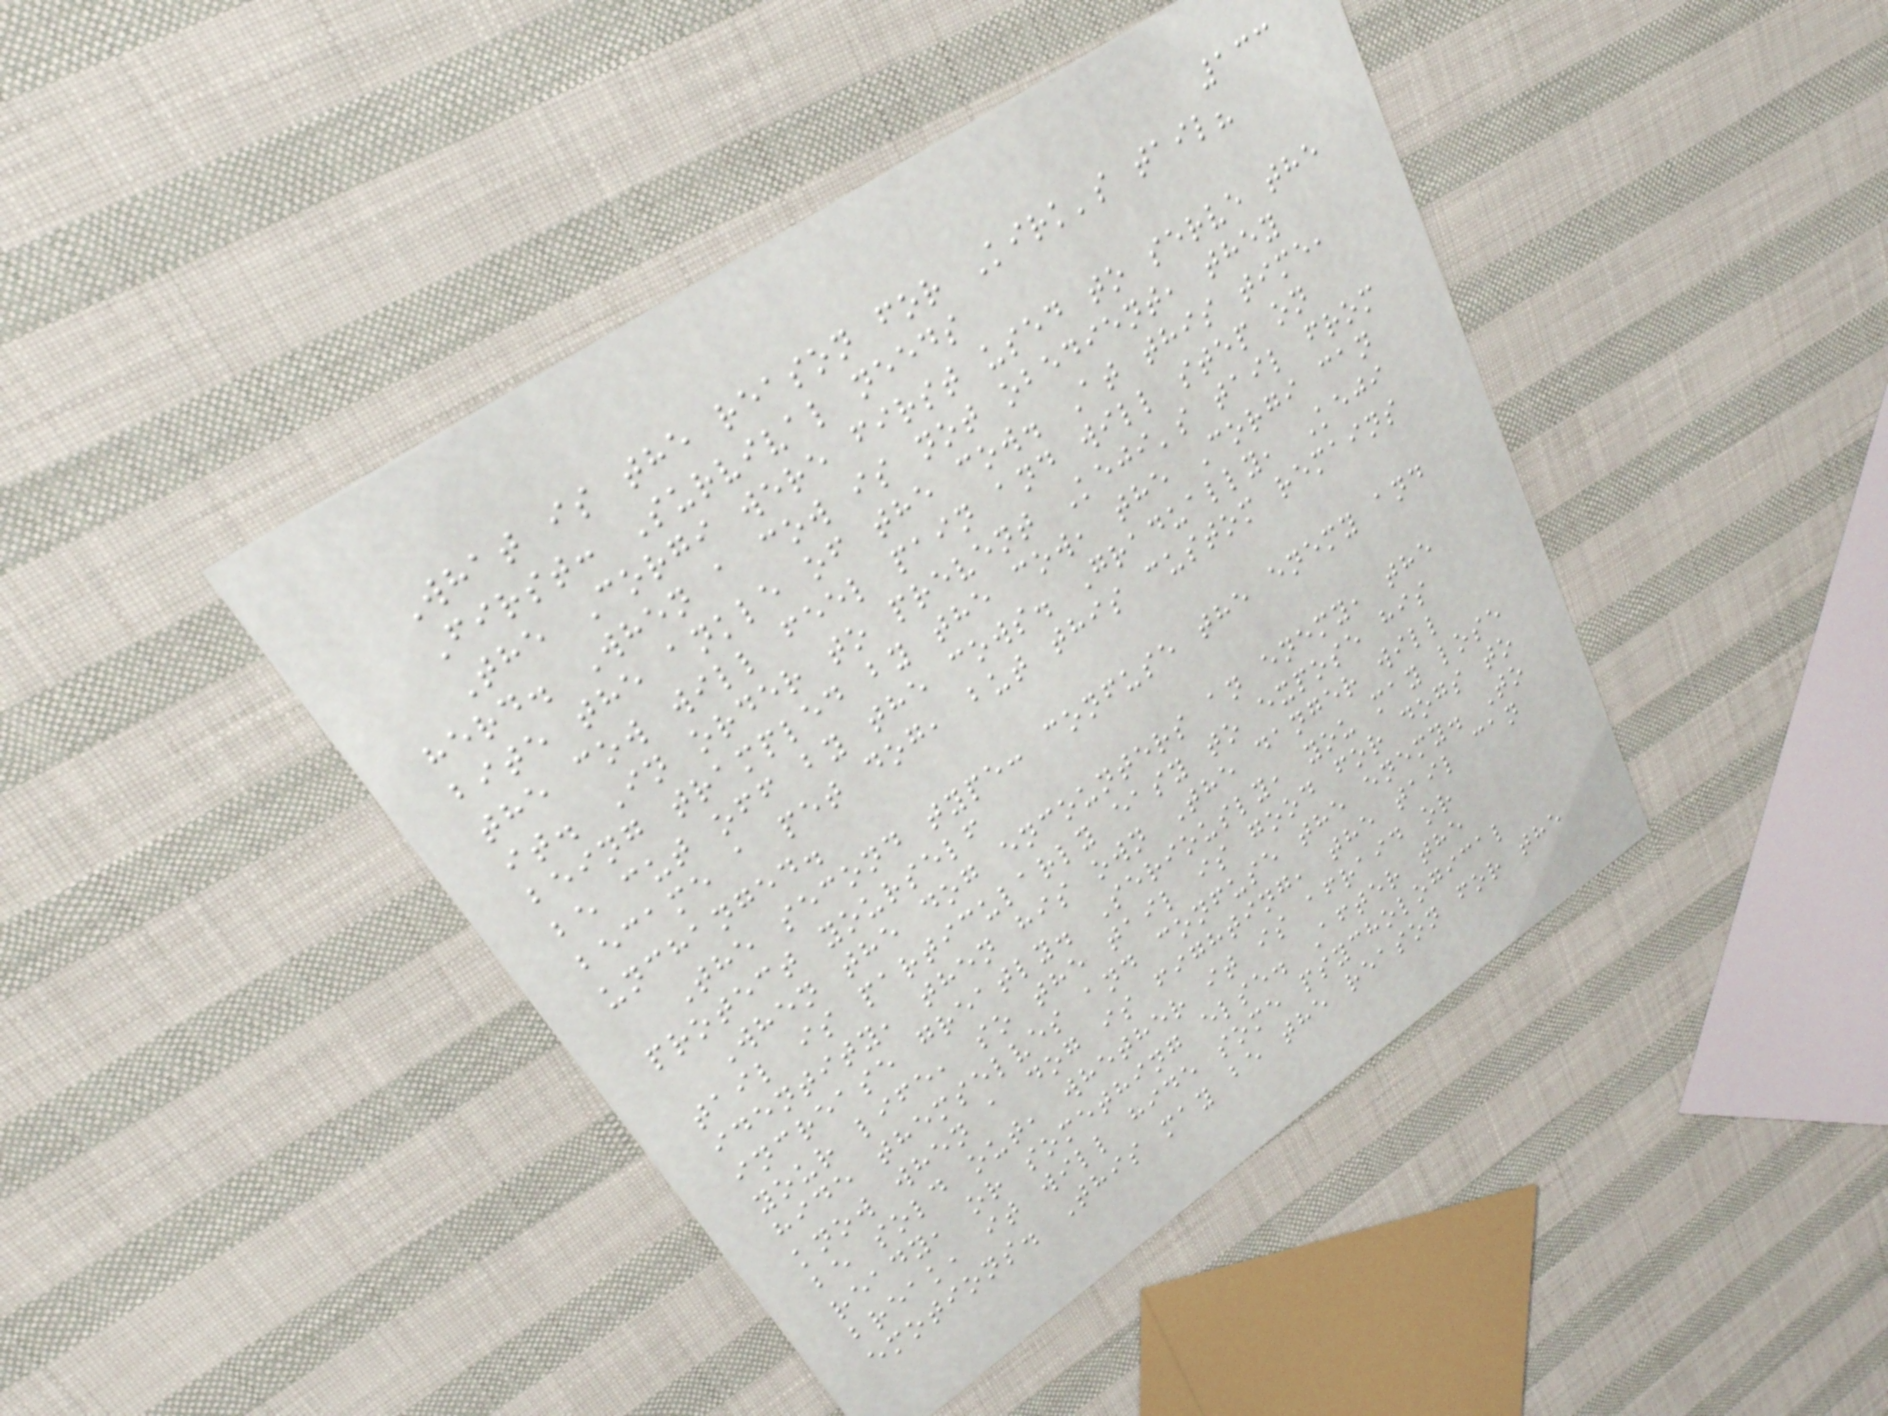133
What is the reason for Kirk's tail?
First: Survival needs
The Corgi were first used to serve the
herd. When a cow is not obedient, they
bite the ankle of the cow. At this time,
the cow will feel pain and will step on
it. In order to prevent Keji's tail from
being trampled by the cow, the Corgi can
be cut off by the cows. Gradually, Keji
became a pet dog, but this custom remains
unchanged.
The second type: confuse the enemy and
protect yourself
When the dog encounters an enemy, the
tail is particularly easy to expose his
identity, then his own The danger will
increase greatly. Seriously, you may lose
your life, so the tail is good for dogs to
hide themselves and confuse the enemy. To
know when a dog is fighting, the tail can
be sold out, whether it is afraid or
ready, or something else. After the
break, it will hide some psychological
emotions. This may be the reason for the
